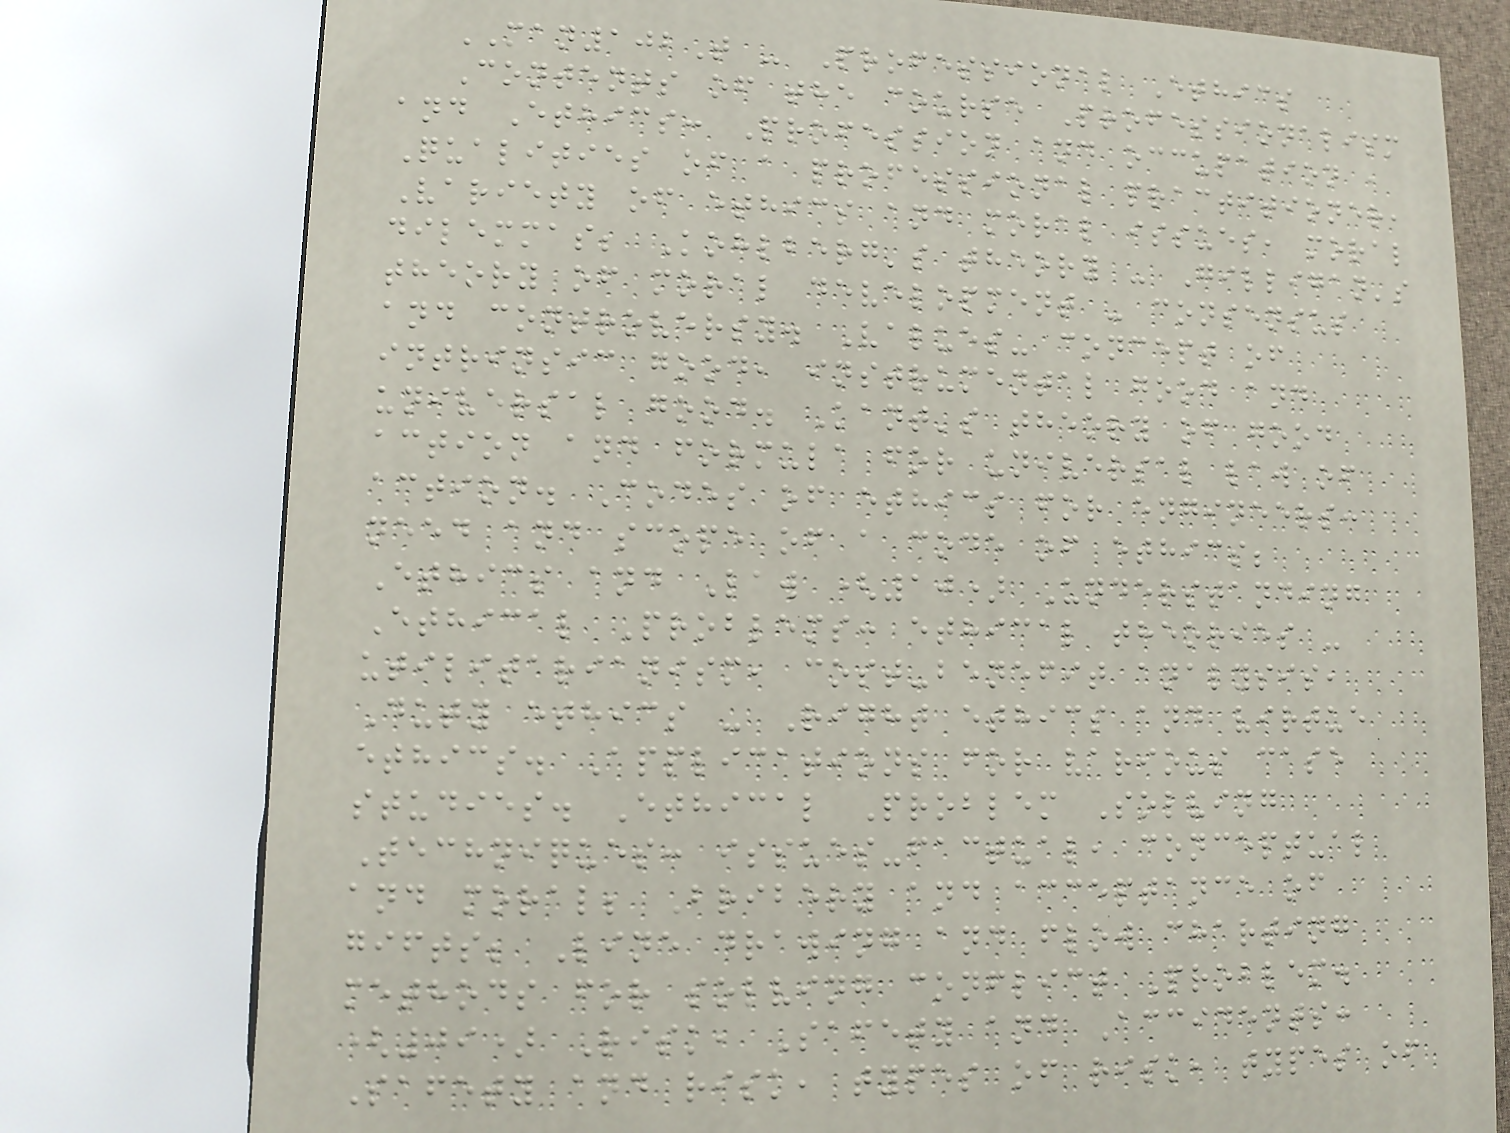MAN102T - Professional Ethics
Contents of the course Professionalism
and Ethics: Profession and occupation ,
Qualities of a professional practitioner,
Variety of ethics and moral issues, moral
dilemmas; Kohlberg's theory - Gilligan's
theory of moral development - consensus
and controversy. Values- concept of
intrinsic good, instrumental good and
universal good. Kant's theory of good
action and formula for universal law of
action. Codes of ethics for engineers:
need and scope of a code of ethics;
Ethics and Law (10) Understanding
Ethical Problems: ethical theories -
utilitarianism, cost-benefit analysis,
Duty ethics - Right ethics and virtue
ethics. Applications for various case
studies. Ethical Problem Solving
Techniques: issues-factual, conceptual
and moral; Bribery and acceptance of
gifts; Line drawing and flow charting
methods for solving conflict Problem.
(09) Risk, Safety and Accidents:
Safety and risk, types of risk, types of
